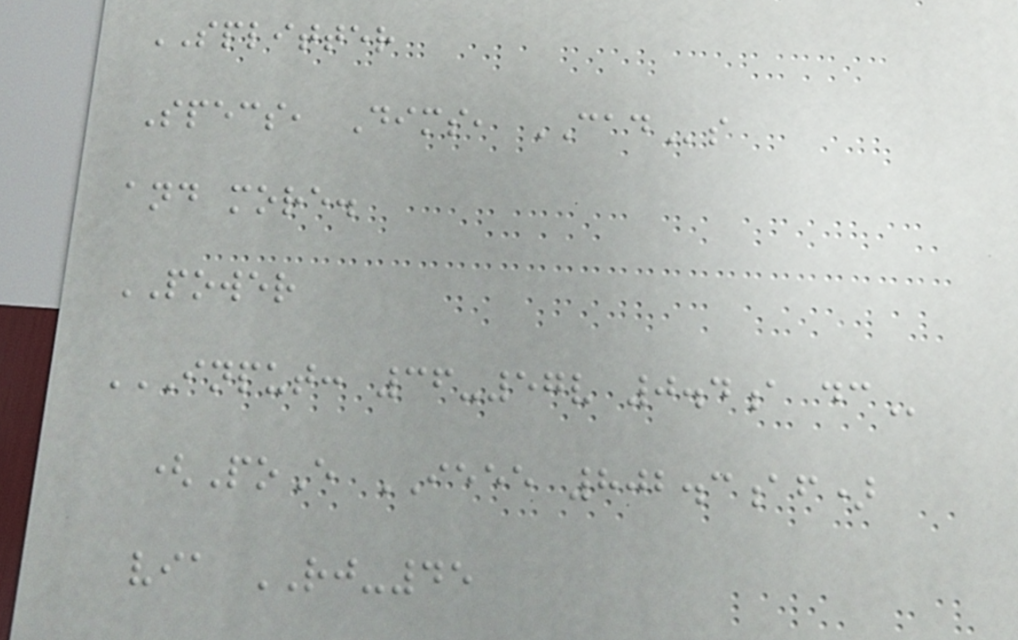SPLITTER
Specs, Dims, CADs
and more.
POWER
INPUT: 36-57V 0.4A DC
(PoE IEEE 802.3af)
via RJ-45
